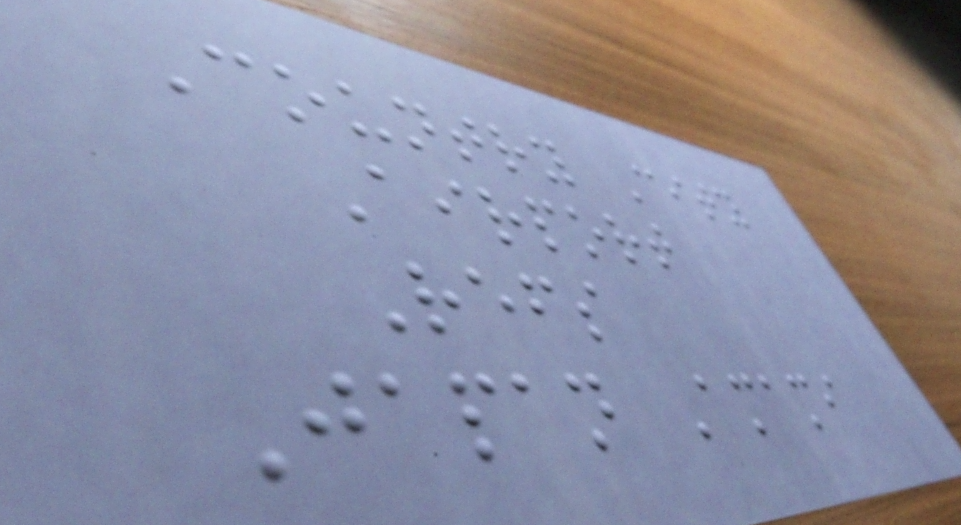Country City
Airport
Refs
Japan Amami
